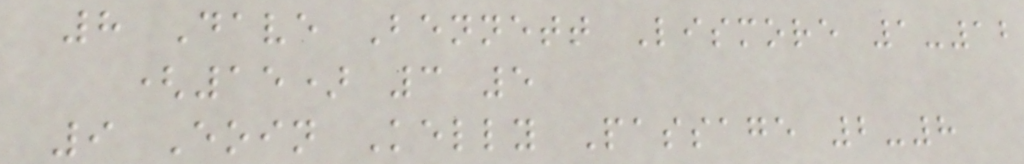8 Dave Bennett Lismore 1-12
(15) 3 5
9 Eoin Kelly Passage 2-8
